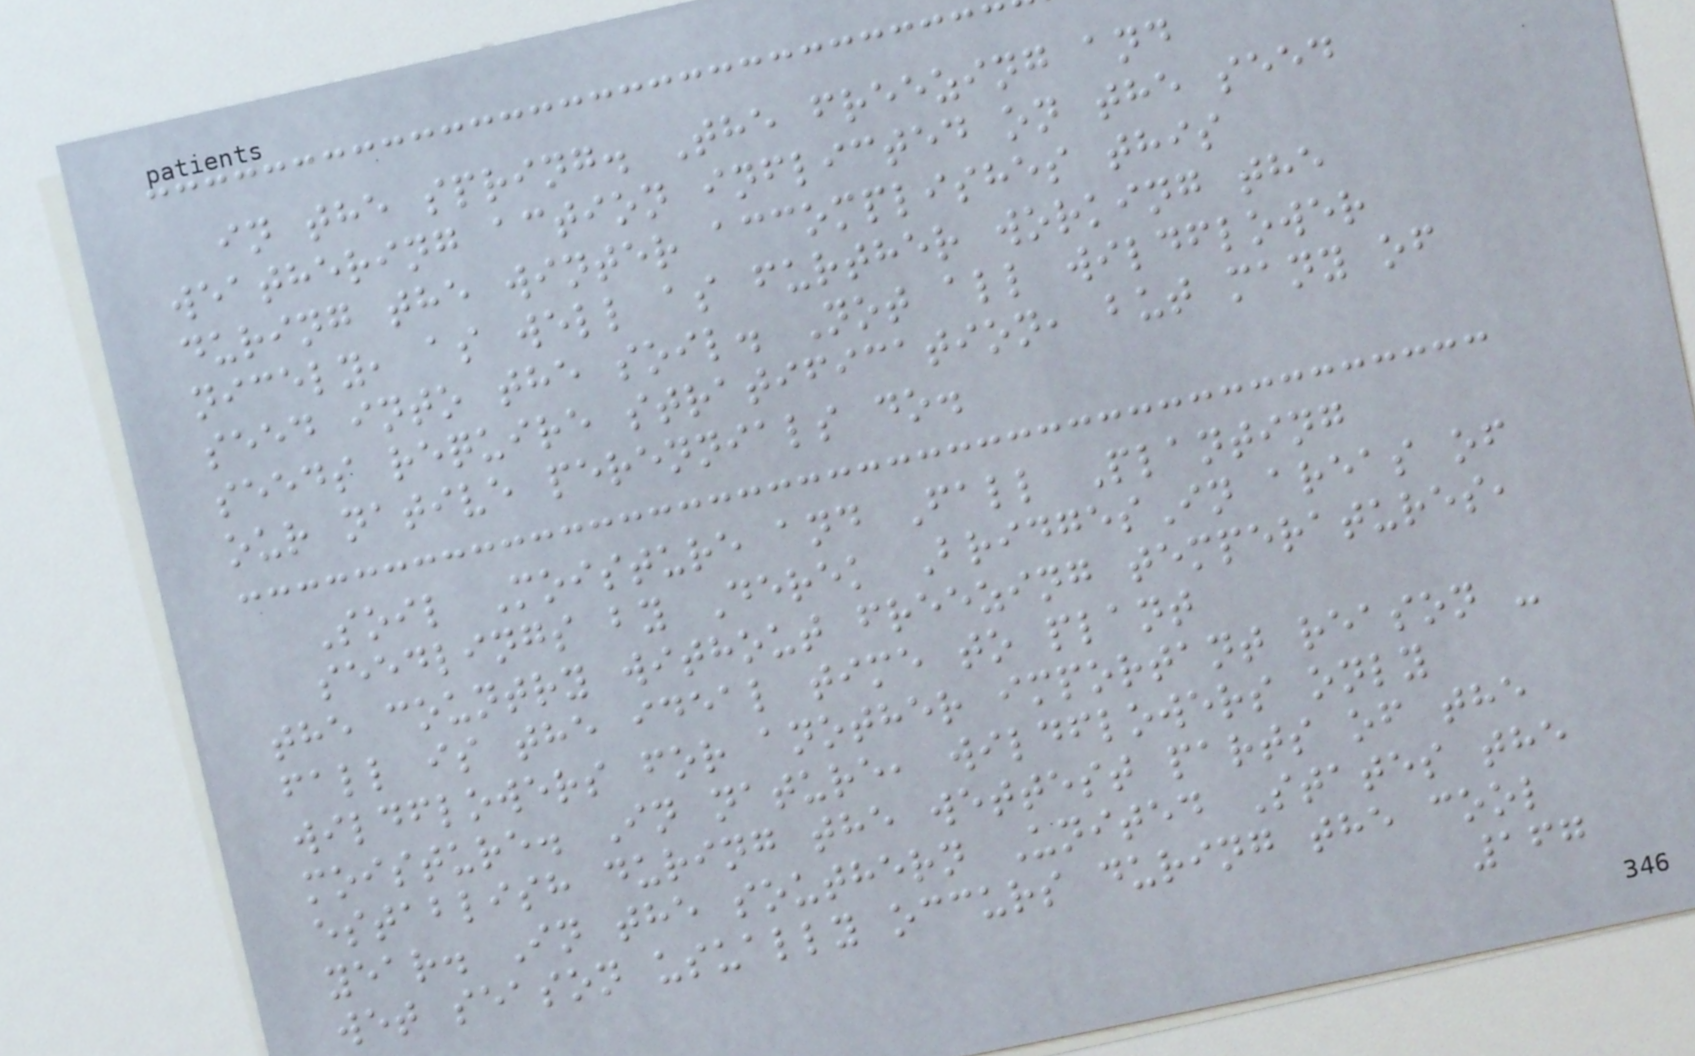in the spring. The freezing and
weathering action inflicted on the seed
during the winter accomplishes this
nicely, as well as further working the
seed into the soil. Not all wildflower
seeds require stratification, but many of
our native perennials do.
Soil Moisture and Fall Planting
seedlings by Derek BridgesIn areas of
the country without freezing temperatures,
fall is the ideal time to plant
wildflowers for another important reason -
moisture. In nature, wildflowers only
establish during the wettest parts of the
year. In the southern United States the
wet season usually occurs during the cool
167
